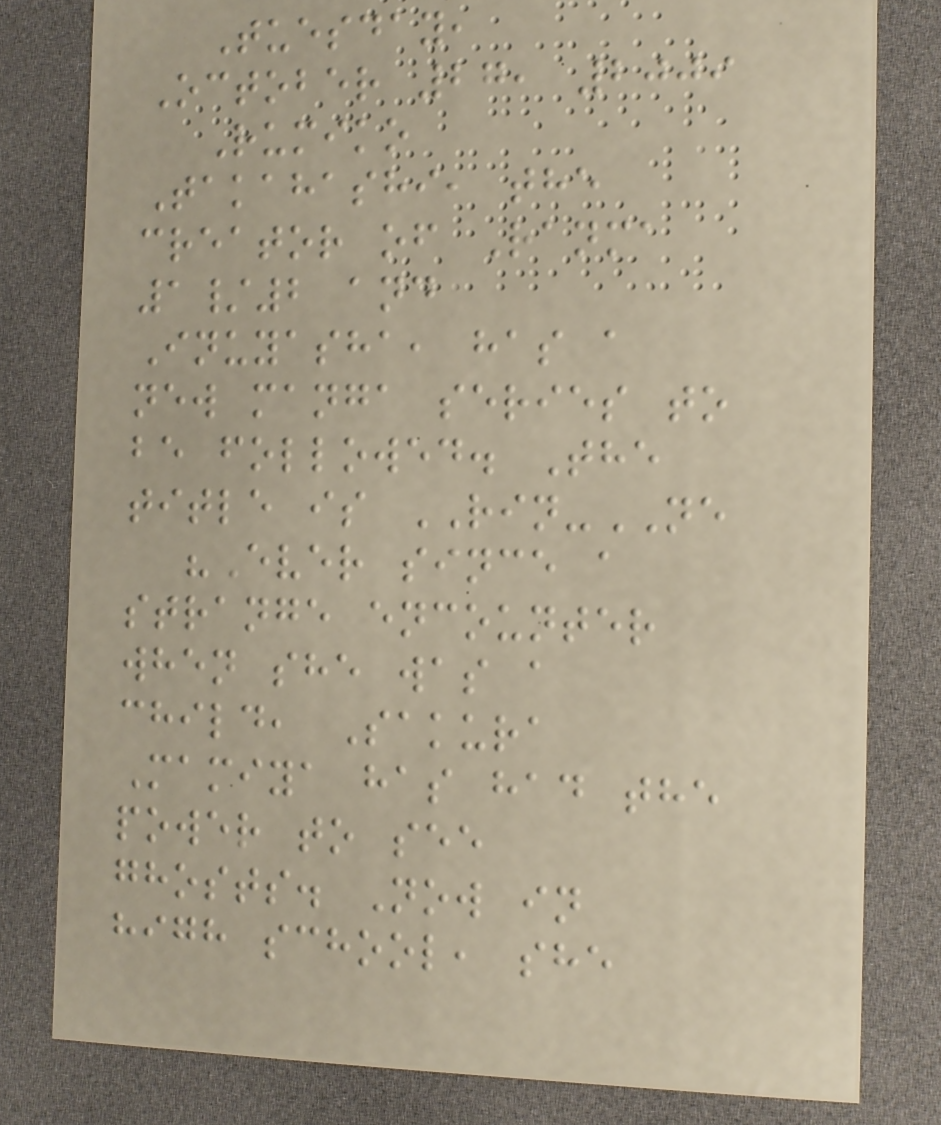Tuesday,
October 27, 2009
Rumiko
Takahashi, the
creator of Ranma
1/2 and
Inuyasha, has a
new manga series to
be followed. The
title is RIN-NE
"Ever since a
strange encounter
when she was a
child, Sakura
Mamiya has had the
power to see
ghosts. Now in
high school, she
